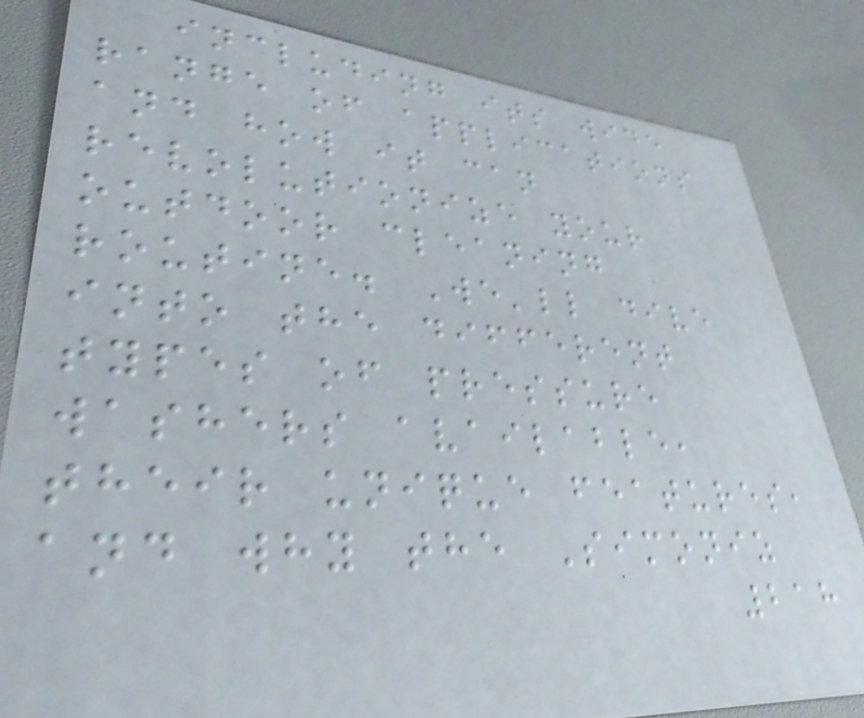including its wide
range of applications
and how it can
revolutionize your
outdoor cleaning
routine. We'll dive
into the different
types of pressure
washers available,
their unique features,
and why the Simoniz
218
